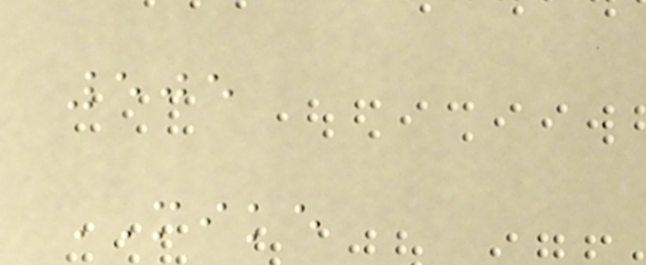505
MIKE
